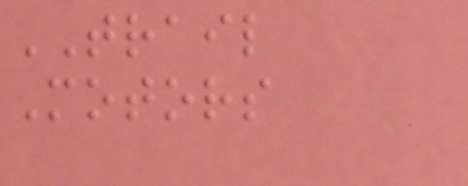TRAIL
Motors
